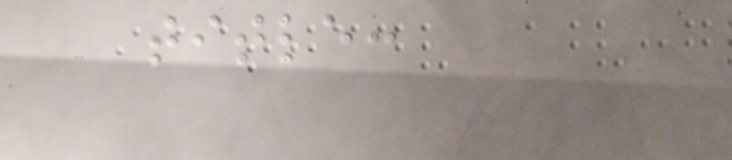title:
